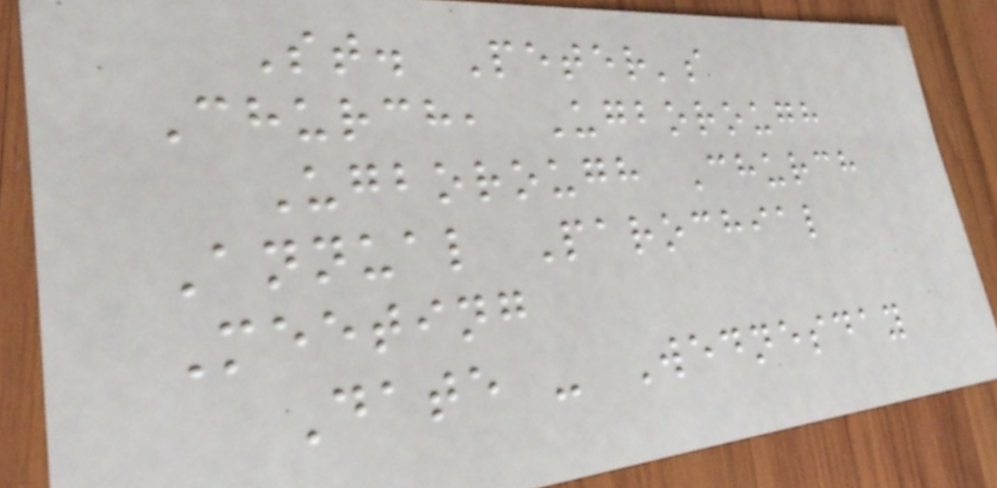St. Peter's
Church, Ugborough
Ugborough Church
Annual Parochial
Meeting
Date - Wednesday
